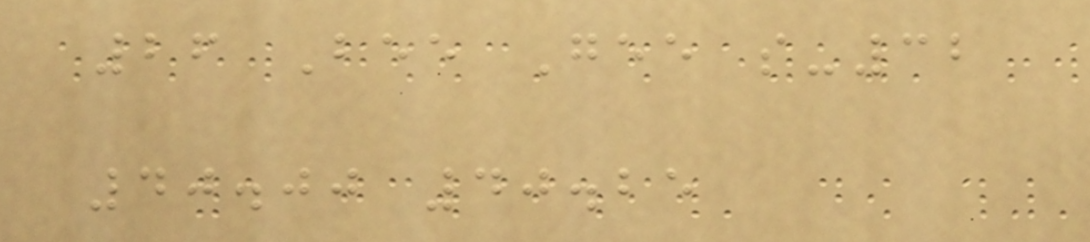26 Bee Gee s-32
40.00 40.25
